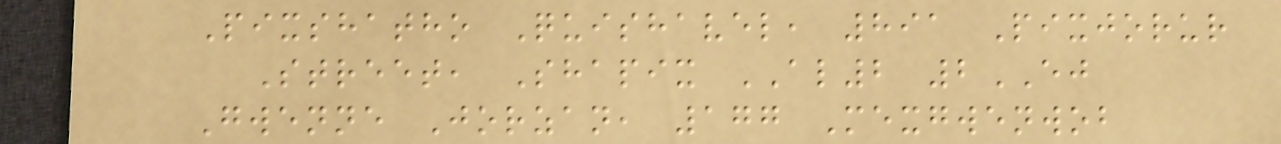Pixshatho Quishavel, 891 Pixjorur
Street, Shapix AL2 2EJ
Gwenne Jorzan, 177 Mexgwenwob
